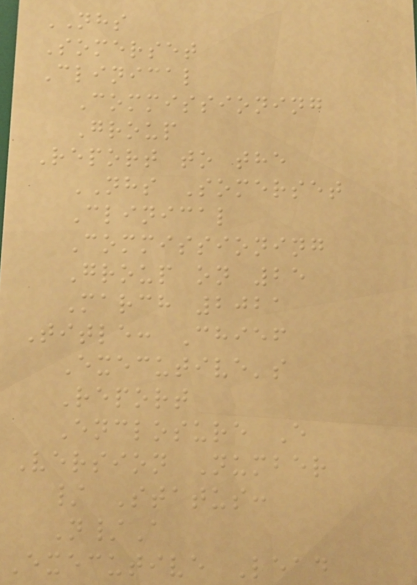NHS
Somerset
Clinical
Commissioning
Group
Report to the
NHS Somerset
Clinical
Commissioning
Group on 25
March 2021
Title: Chief
Executive's
Report
Enclosure E
Version Number
/ Status:
N/A
Executive Lead
